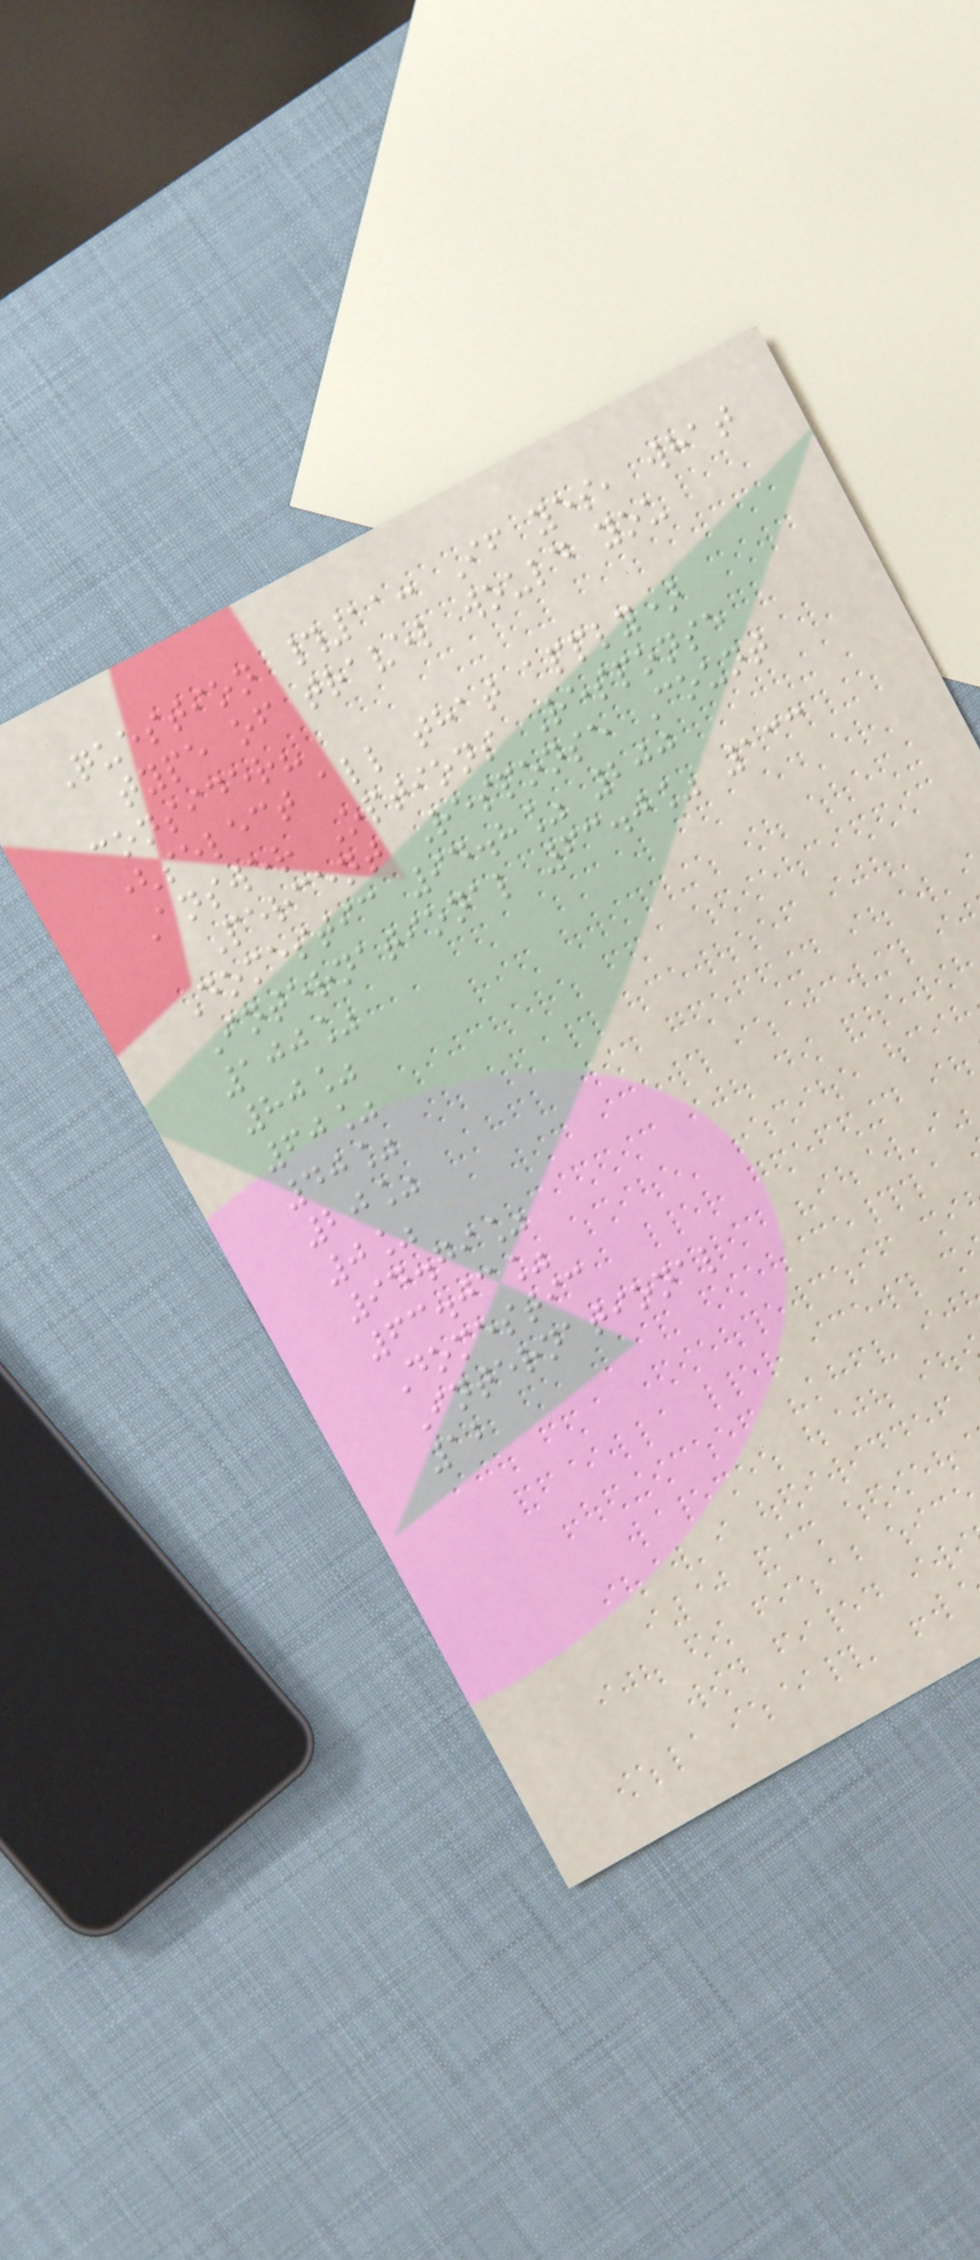Question #11: If yes, what
type of travel would you
consider?
(select all that apply)
Answer Options Response
Percent Response Count
Domestic 94.8% 200
International 63.0% 133
100%
80%
60%
40%
20%
0%
94.79%
63.03%
Domestic
International
12
